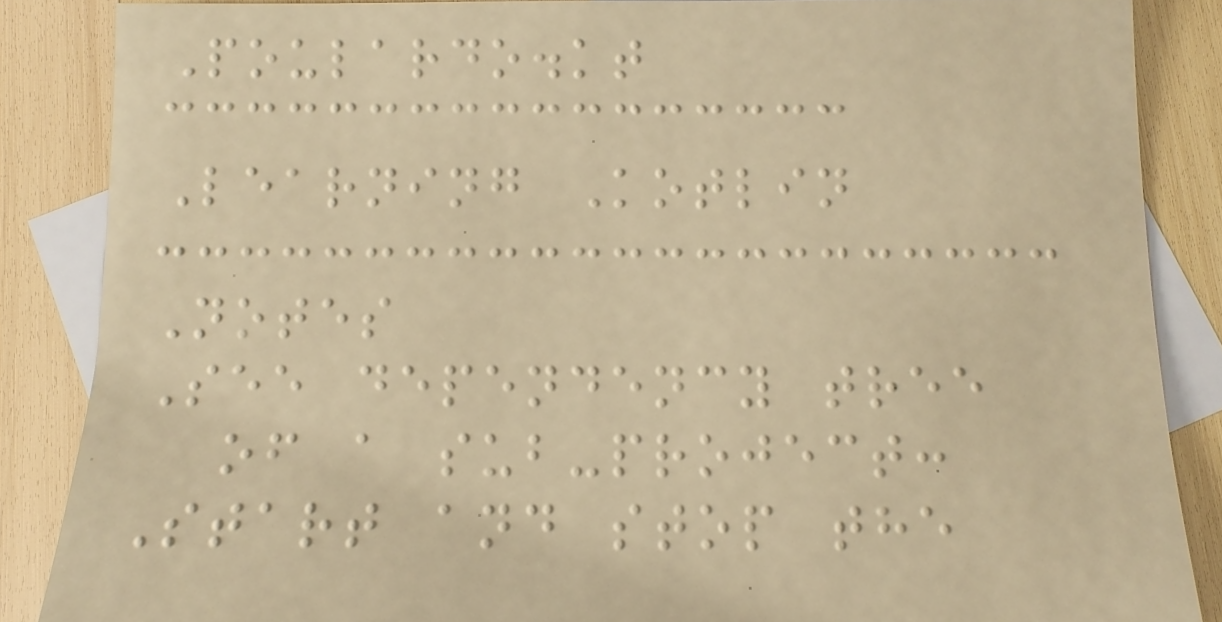Poulardo.kt
Learning Kotlin
Notes
See dependency tree
of a sub-project:
Start and stop the
